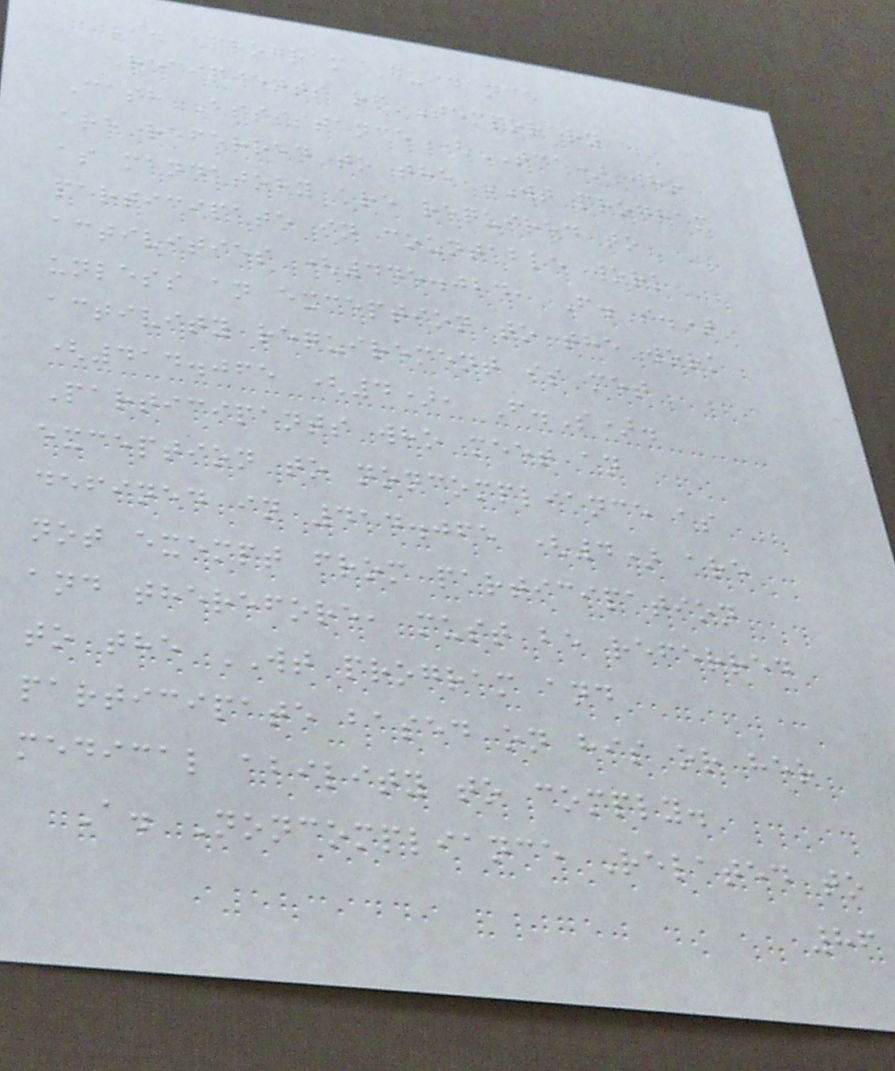I. Program Guidance
Recipients of Temporary
Cash Assistance (TCA) who
are referred to the WT program
as mandatory are required to
participate in countable work
activities (445.024, F.S.)
unless an exception to the work
activity requirement is met
(414.065 (4), F.S).
Participants who meet an
exception to noncompliance as
defined in 414.065 (4) are
not exempt from participation
and therefore, must be referred
to the WT program and
participate based on his or her
medical ability to comply.
A. Noncompliance Related to
86
